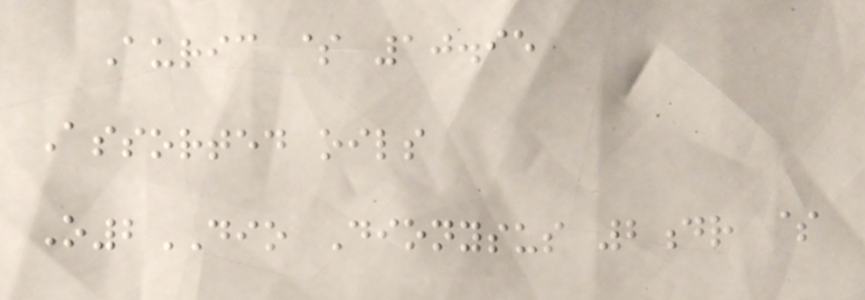Auric $ 10.95
Assorted oils
O2DIO Dionysus 2dr $
